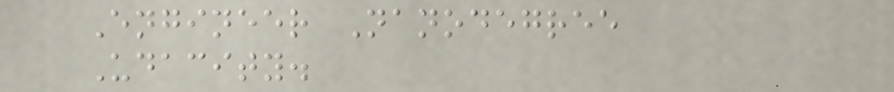Engineer Nanodegree
Udacity.
